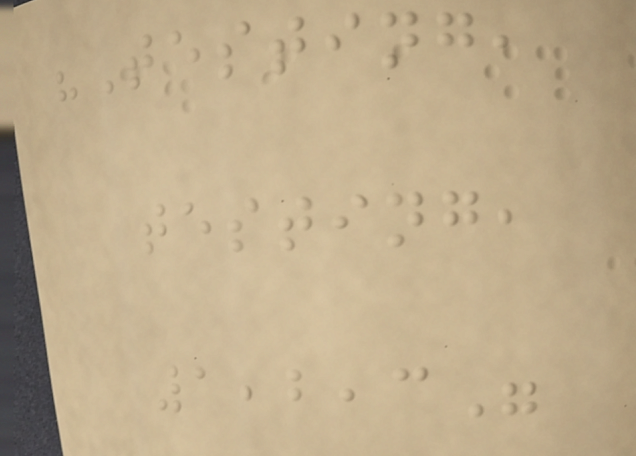"Testing,
testing,
1,2,3"
